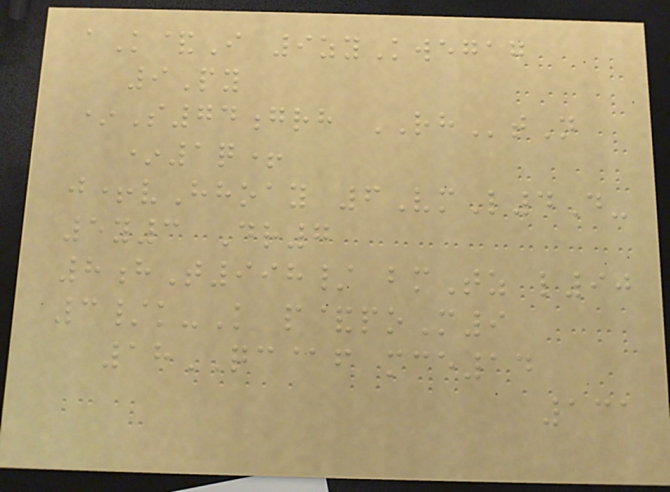aK&I 9zyKwegag
9Py
*S74grh RHtN
*1q+
j+vHhoay 6VmL4D-
5y3 Dr7
8hT998/ bmTz l90
3/k-K p&poM9
18QC@f mce14
131
